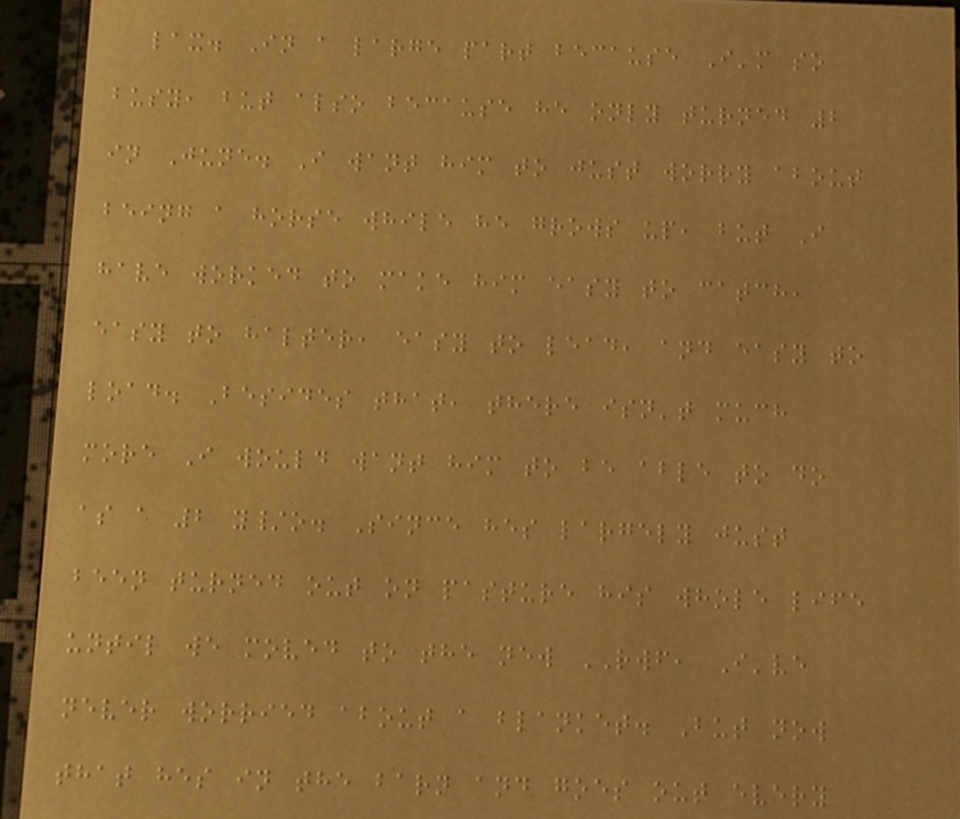lax. In a large part because I'm so
busy, but also because he only turned 2
in June. I want him to just worry about
being a horse while he grows up, but I
have worked to make him easy to catch,
easy to halter, easy to lead, and easy to
load. Besides that, there isn't much
more I would want him to be able to do
as a 2 y/o. Since hes largely just
been turned out on pasture his whole life
until we moved to the new RWF, I've
never worried about a blanket. But now
that hes in the barn and goes out every
